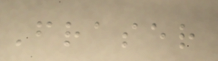Fraser
